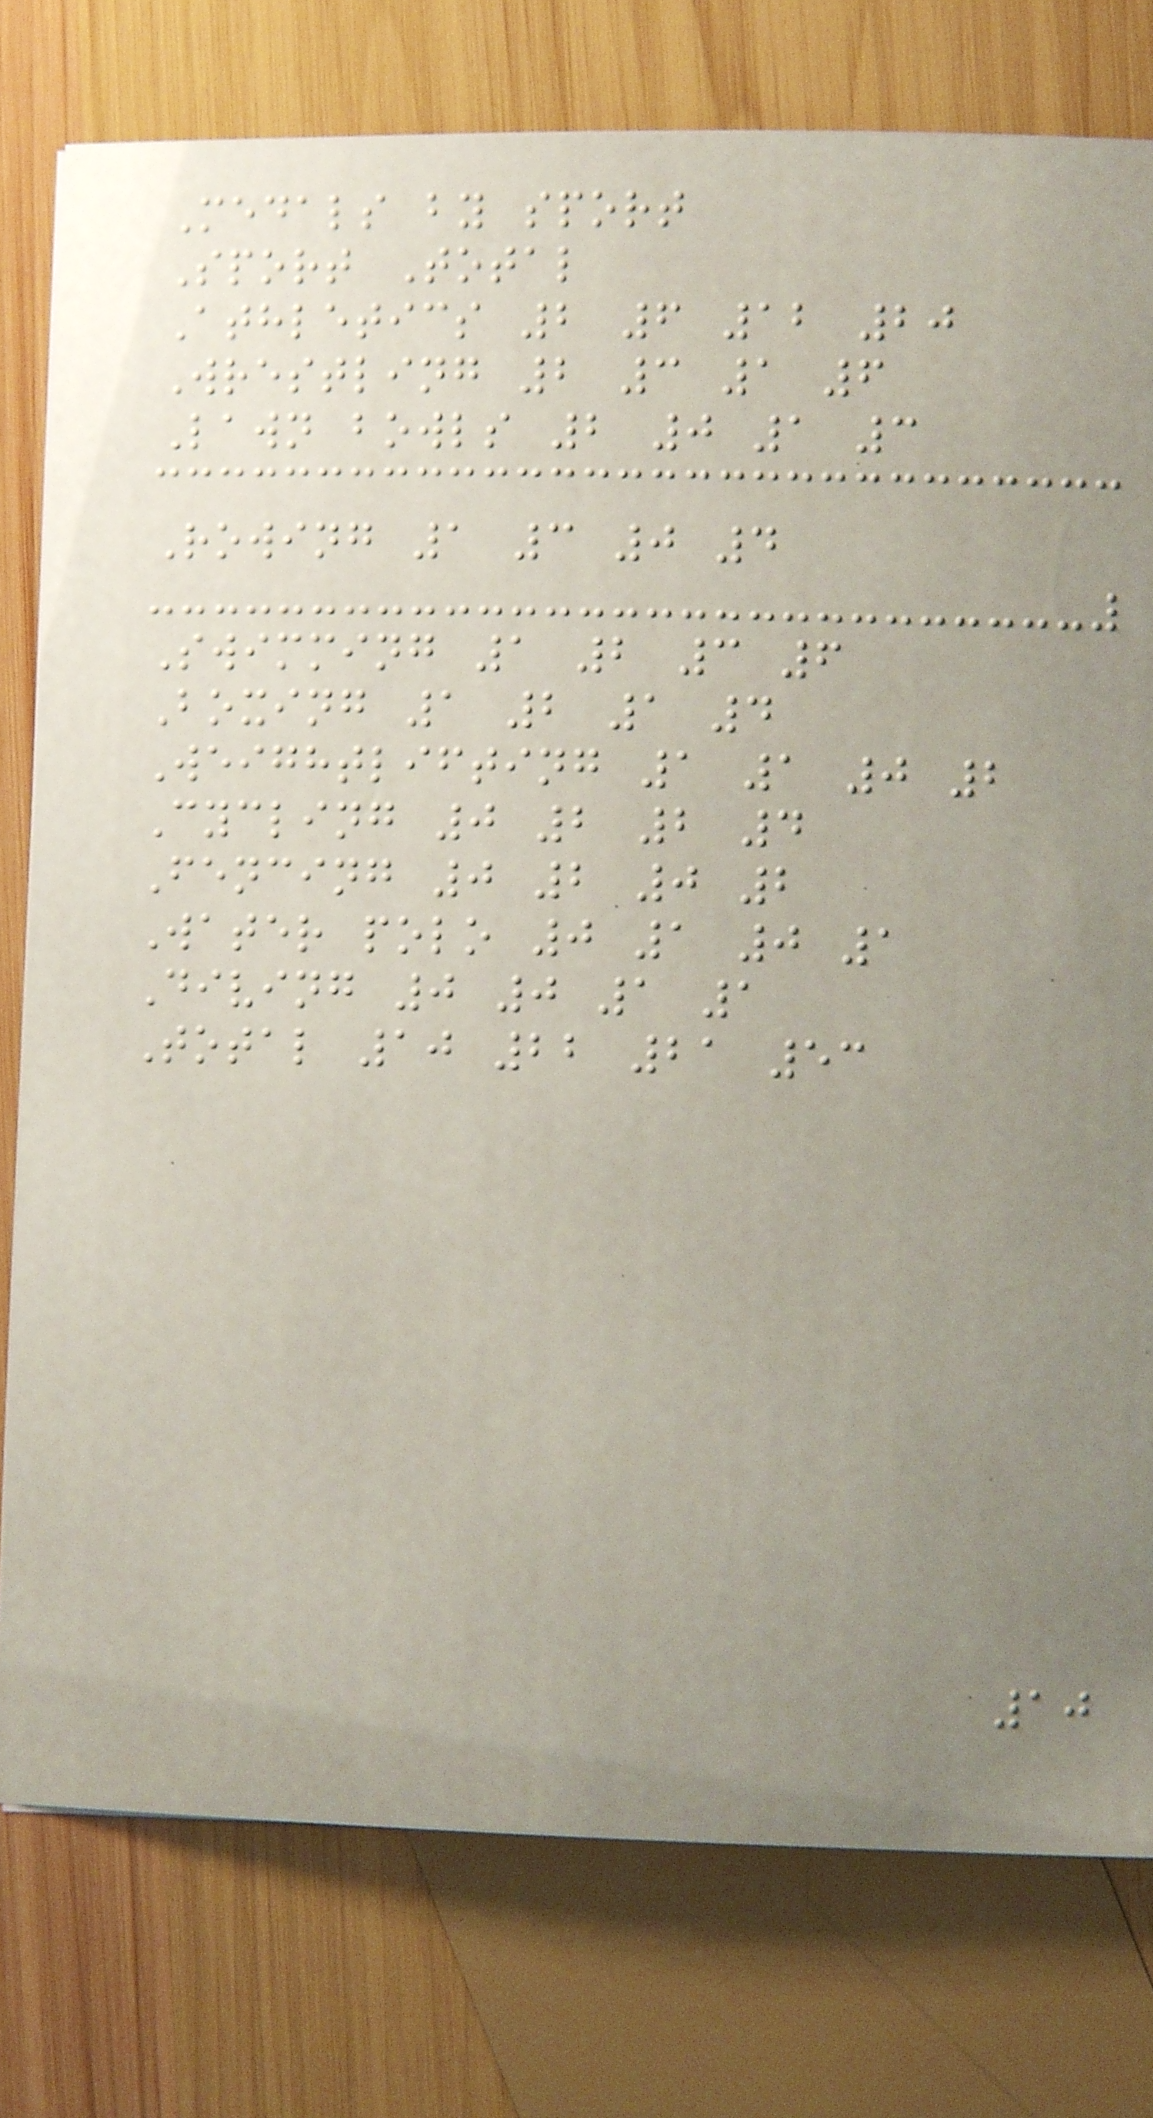Medals by sport
Sport Total
Athletics 2 6 12 20
Wrestling 2 3 1 6
Lawn bowls 2 0 1 3
Rowing 1 3 0 4
Swimming 1 2 3 6
Boxing 1 2 1 4
Weightlifting 1 1 0 2
Cycling 0 2 2 4
Fencing 0 2 0 2
Water polo 0 1 0 1
Diving 0 0 1 1
Total 10 22 21 53
10
